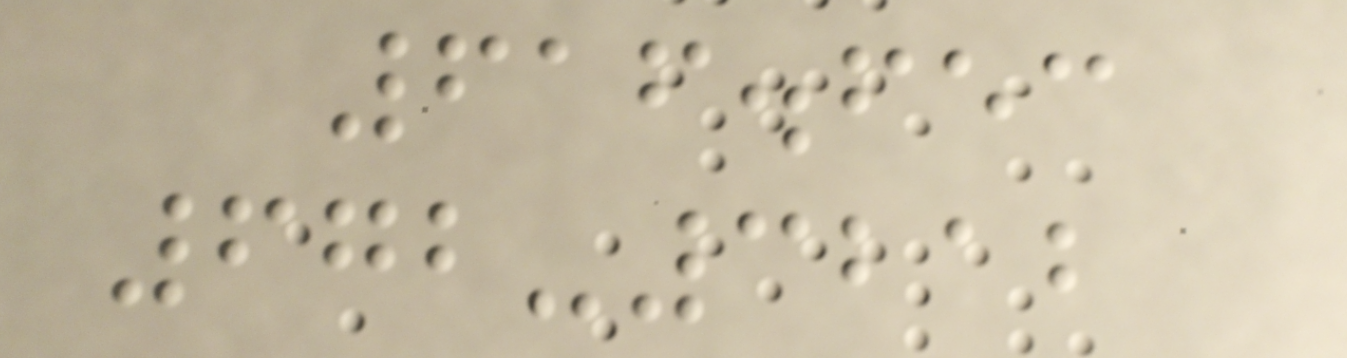616.653
672-3212
